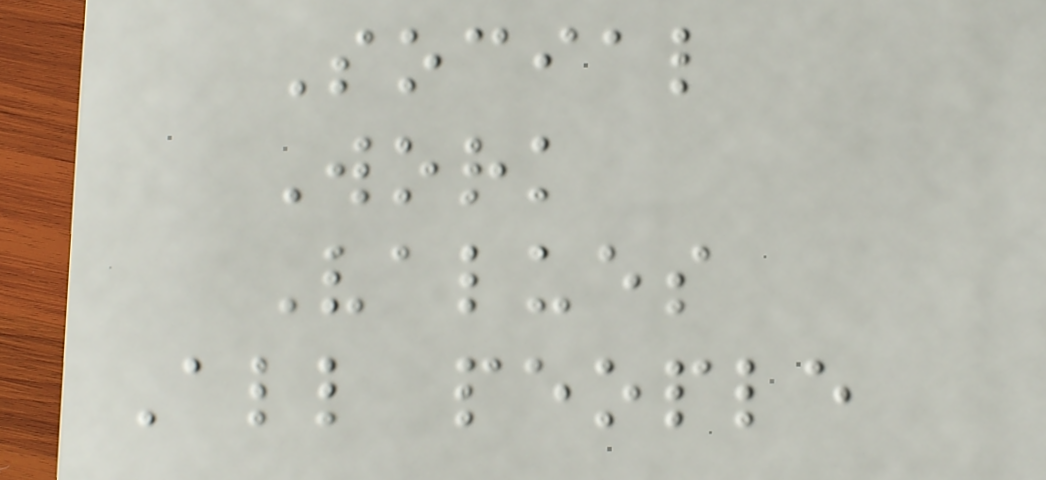Social
Work
Values
All people
